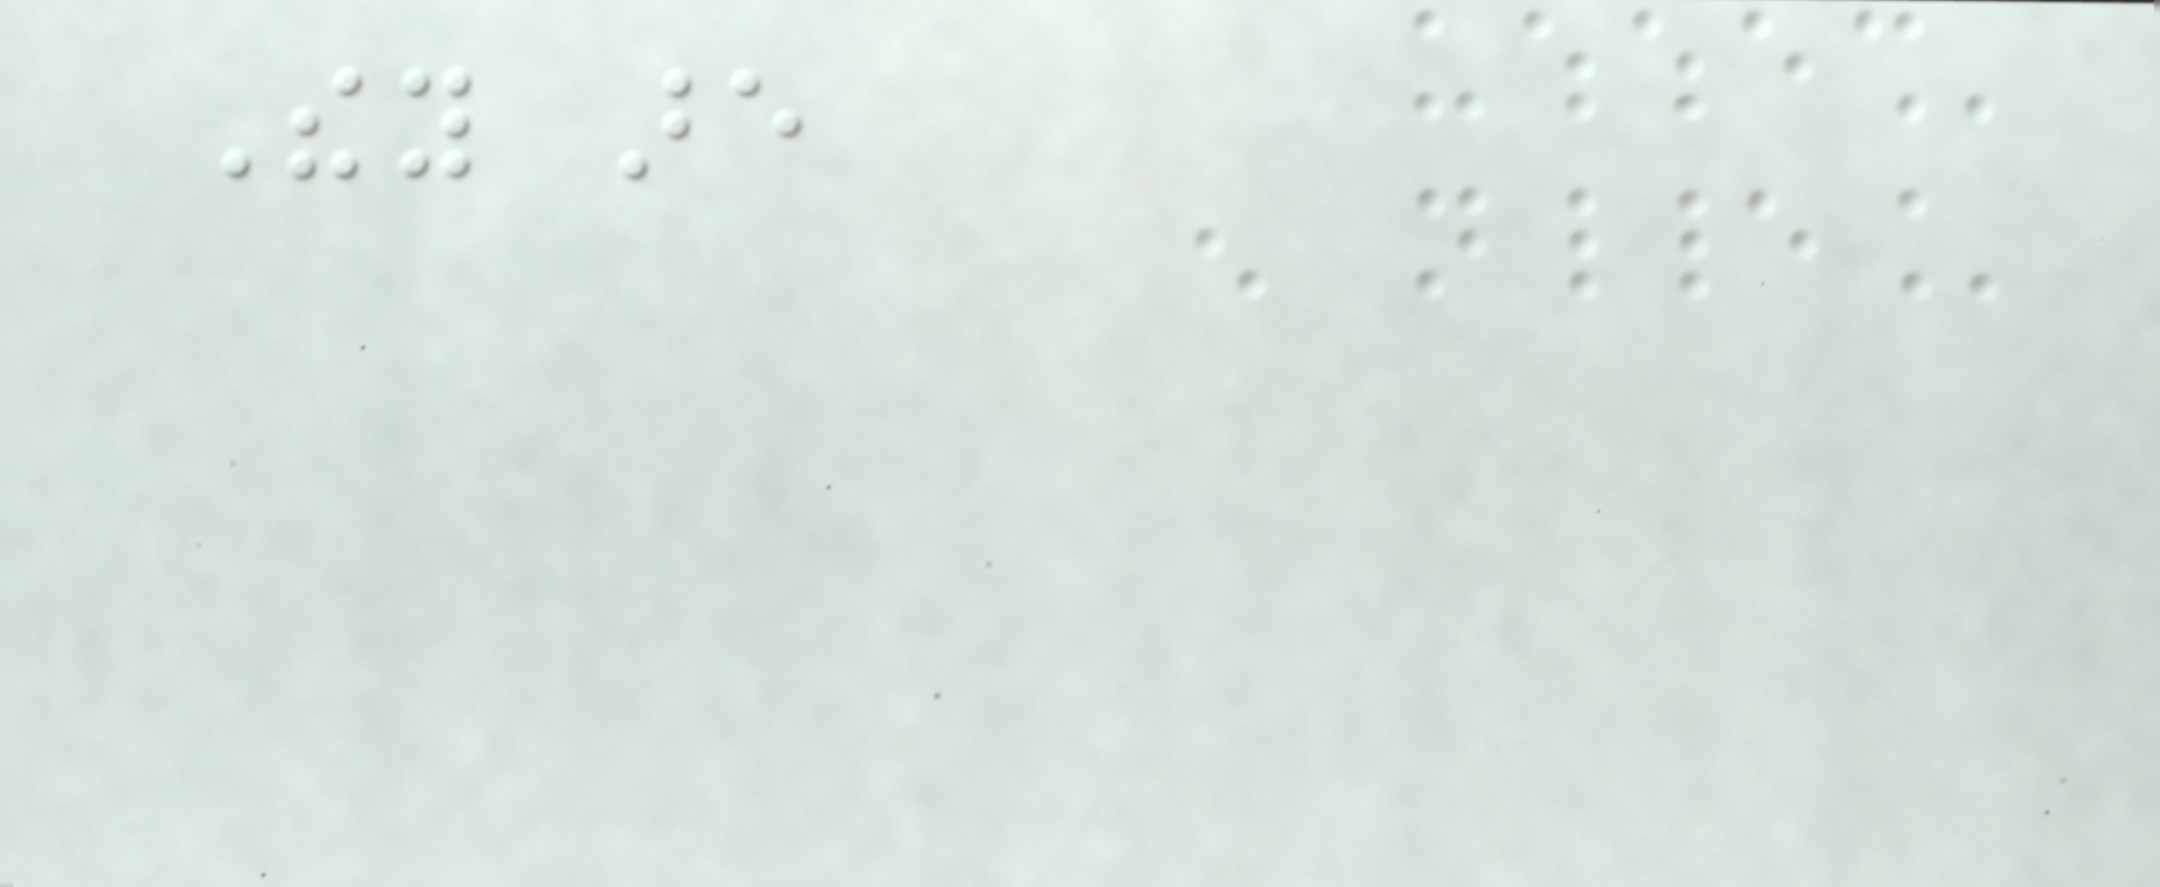They are
